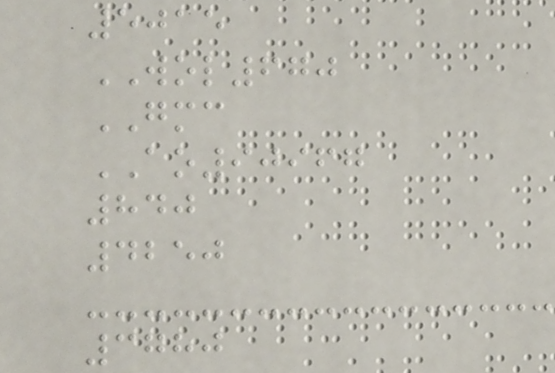5015
WOL670
GMC
AO90967
840
4250
3780
